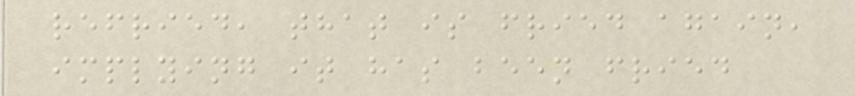refried, that is fried again,
implying it has been fried
